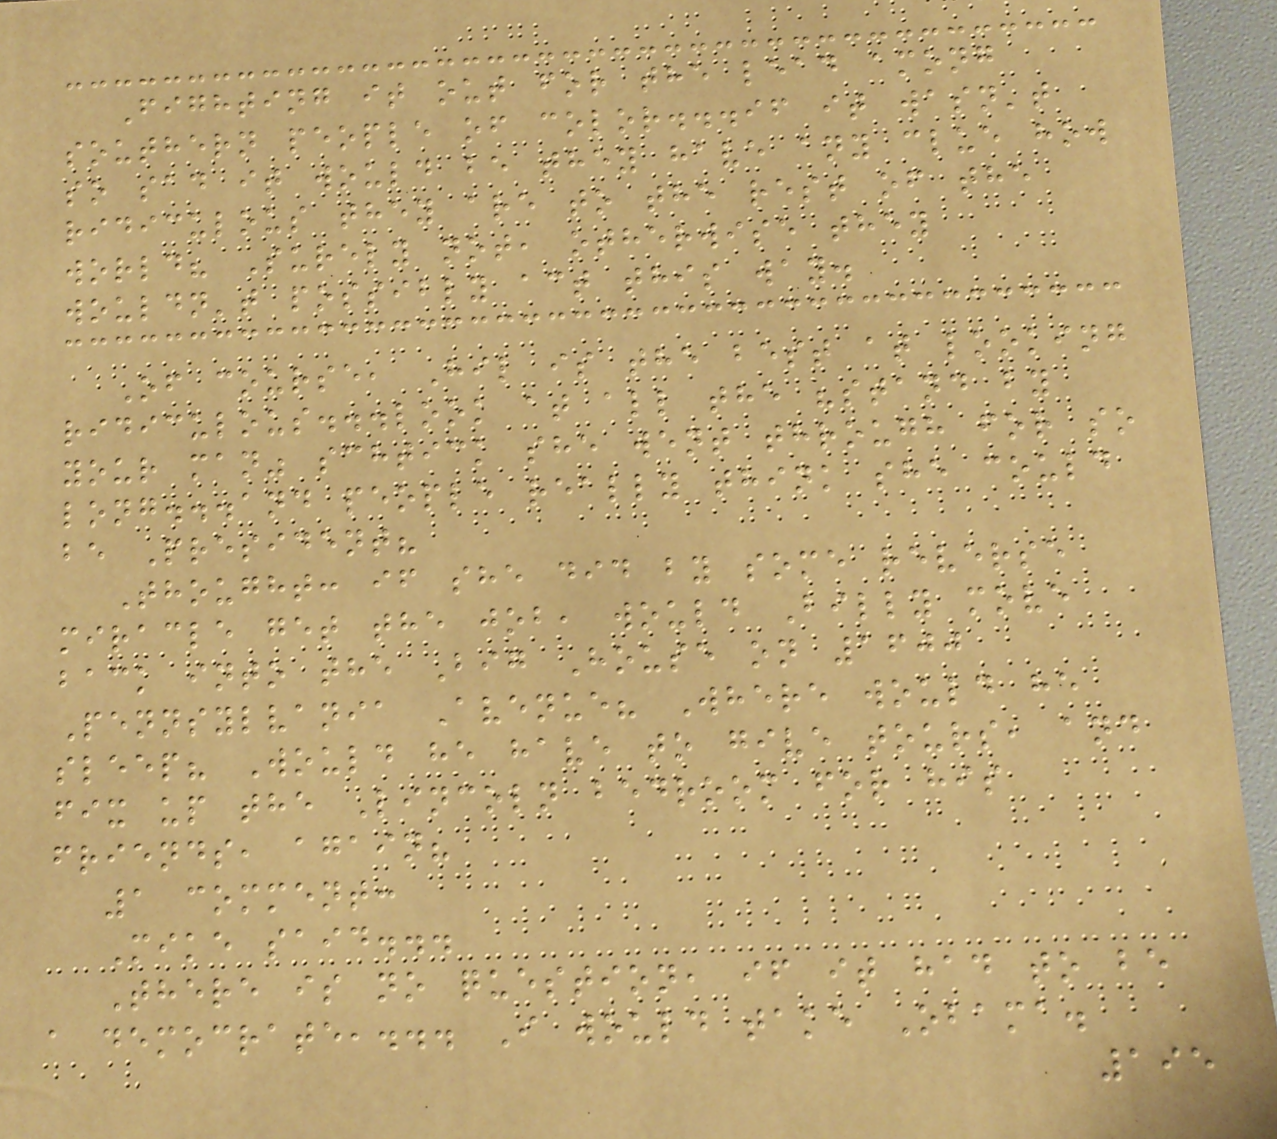Fighting it out for the lead among
southern people of color...if it wasn't
so sad it would be they have any clue how
ridiculous they are to the rest of the
world? Surely not, otherwise they
wouldn't possibly act this way.
Of course, Hil is the best at looking
ridiculous...look at all the "stand by
your man" schtick she went through for so
long...and people really think she could
be President?
Thought: if she did by some reverse
miracle get the job, would Billy move
back into the Big House on 1600
Pennsylvania Avenue? Where would he
sleep? Would he have to give tours, and
fix up the Lincoln bedroom for his
friends, again?
1 comment:
Mike said...
There is no question, if it had to be
a democrate,... I would take Obama.
195
